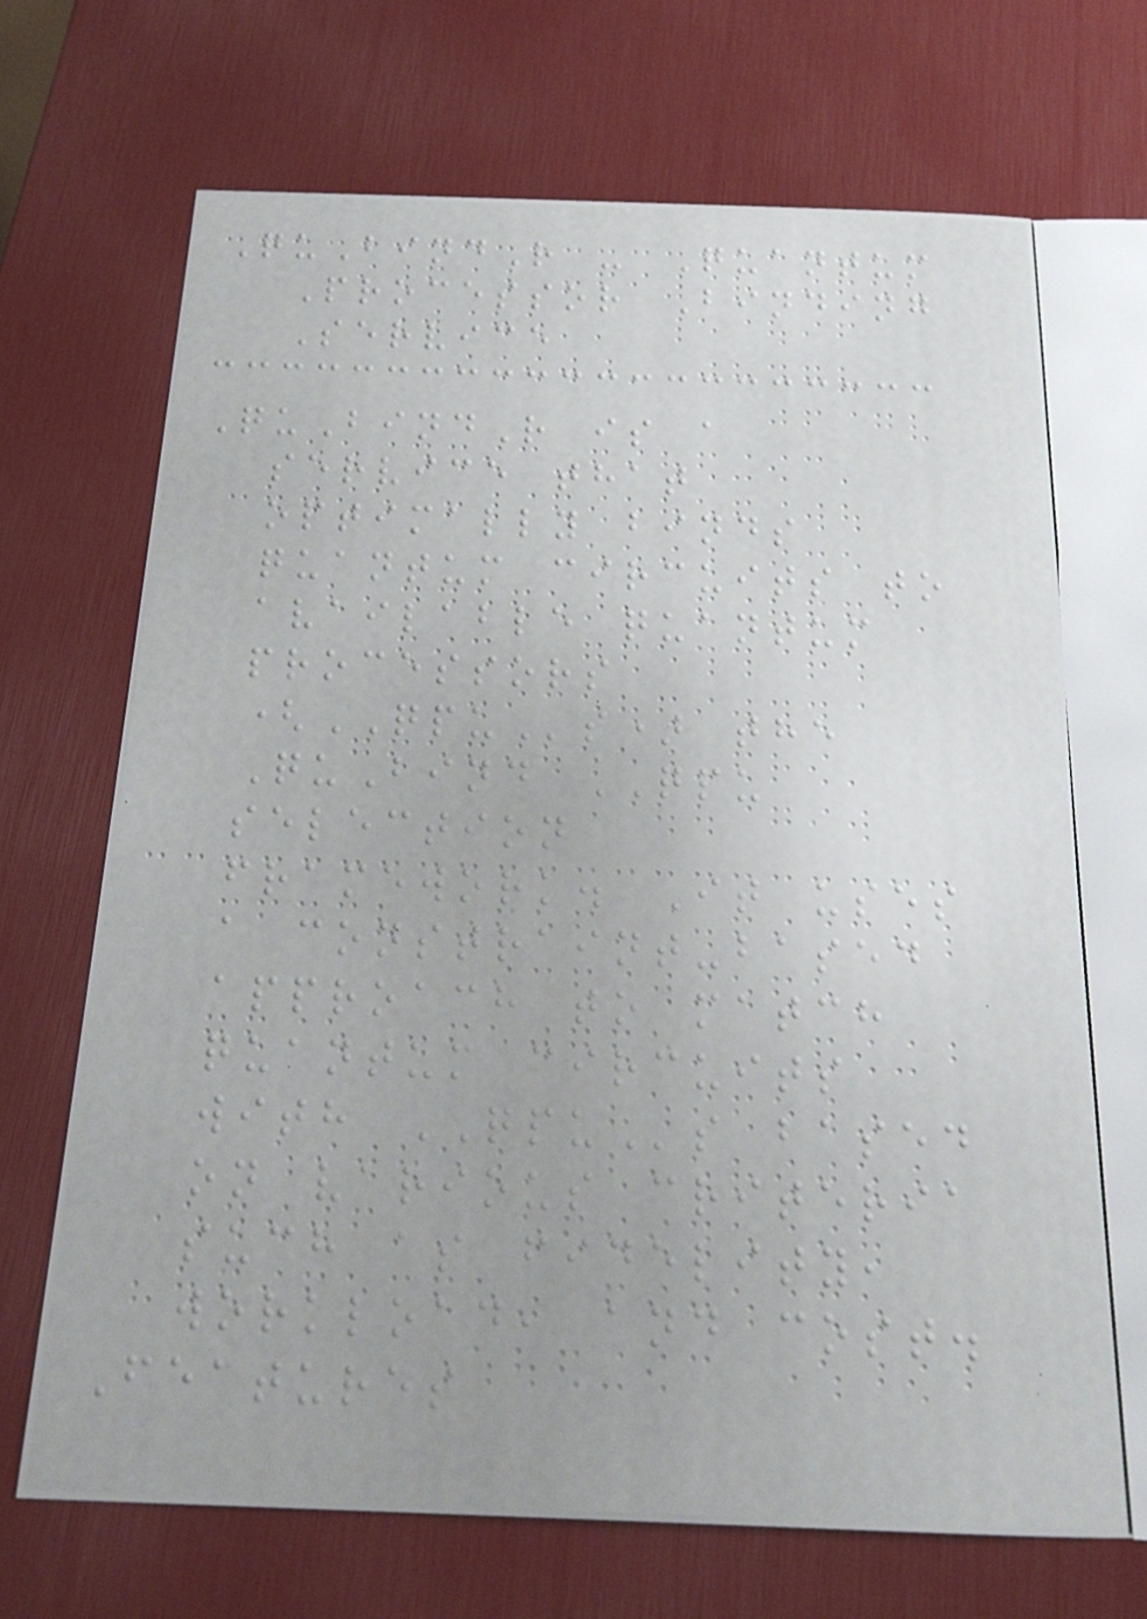QuBindR - Quantum
Processor Binding
Service
QuBindR is a
service that
optimally binds
quantum circuits to
available quantum
processors
(QPUs) the
QuBind QPU
selection
framework. It uses
a constraint-based
approach to match
quantum circuits
with QPUs based
on various criteria
such as fidelity,
workload, and cost.
Features
